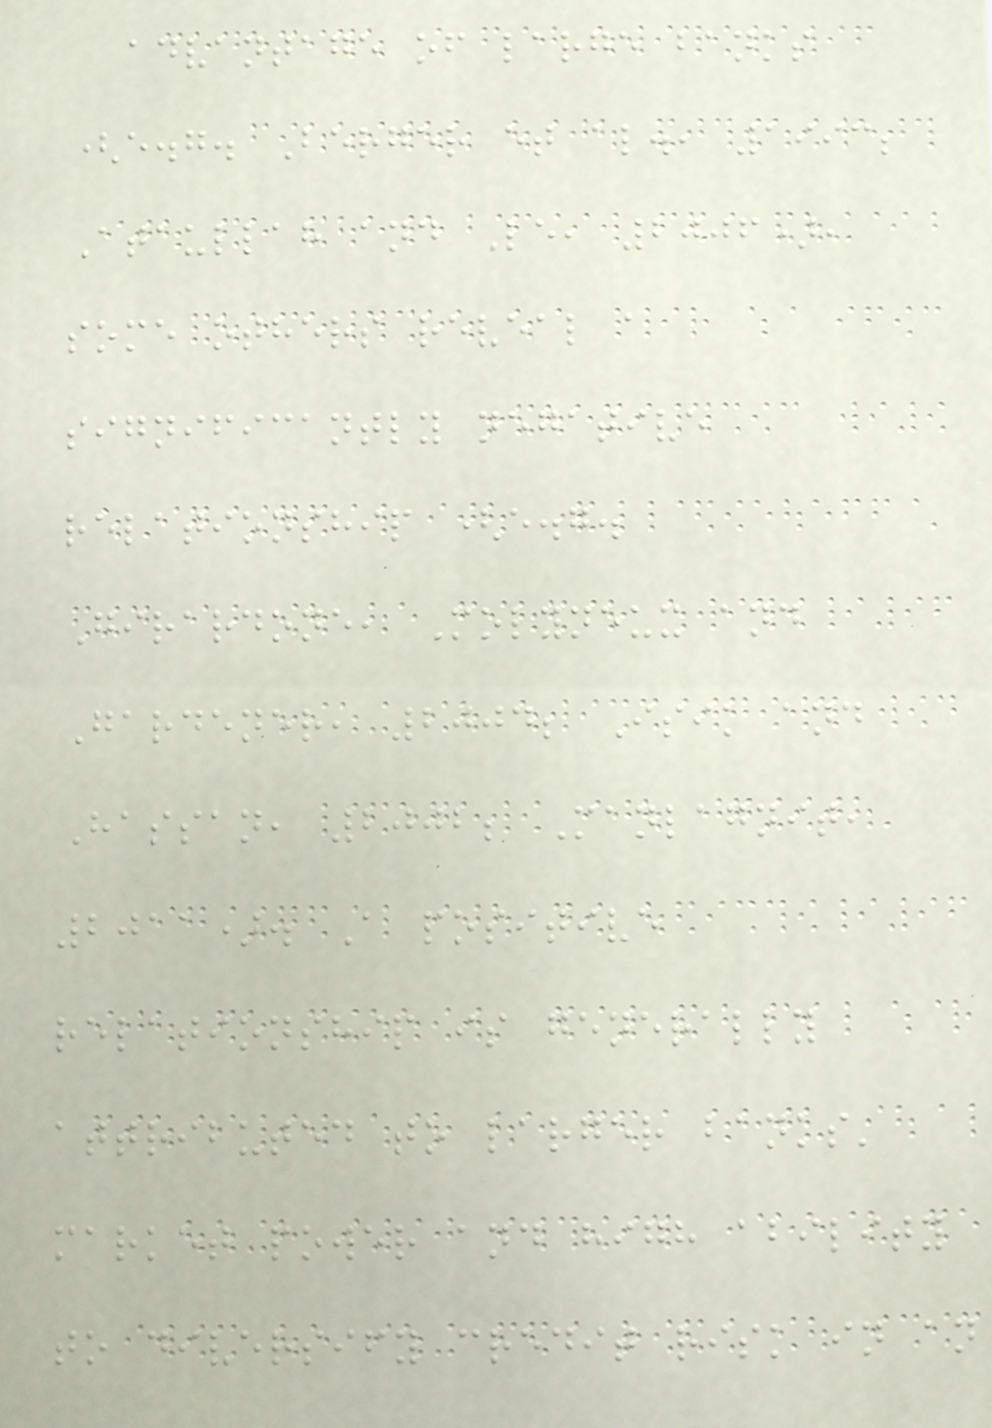advantage of large banks
(e.g. Berger et al., 1993;
Ataullah and Le, 2006),
some others reveal a
significantly negative
relationship (e.g.
Girardone, Molyneux and
Gardener, 2004; Isik and
Hassan, 2002; Manlagnit,
2011). A positive
relationship is generally
attributed to larger banks'
market power and high ability
to diversify credit risk in an
